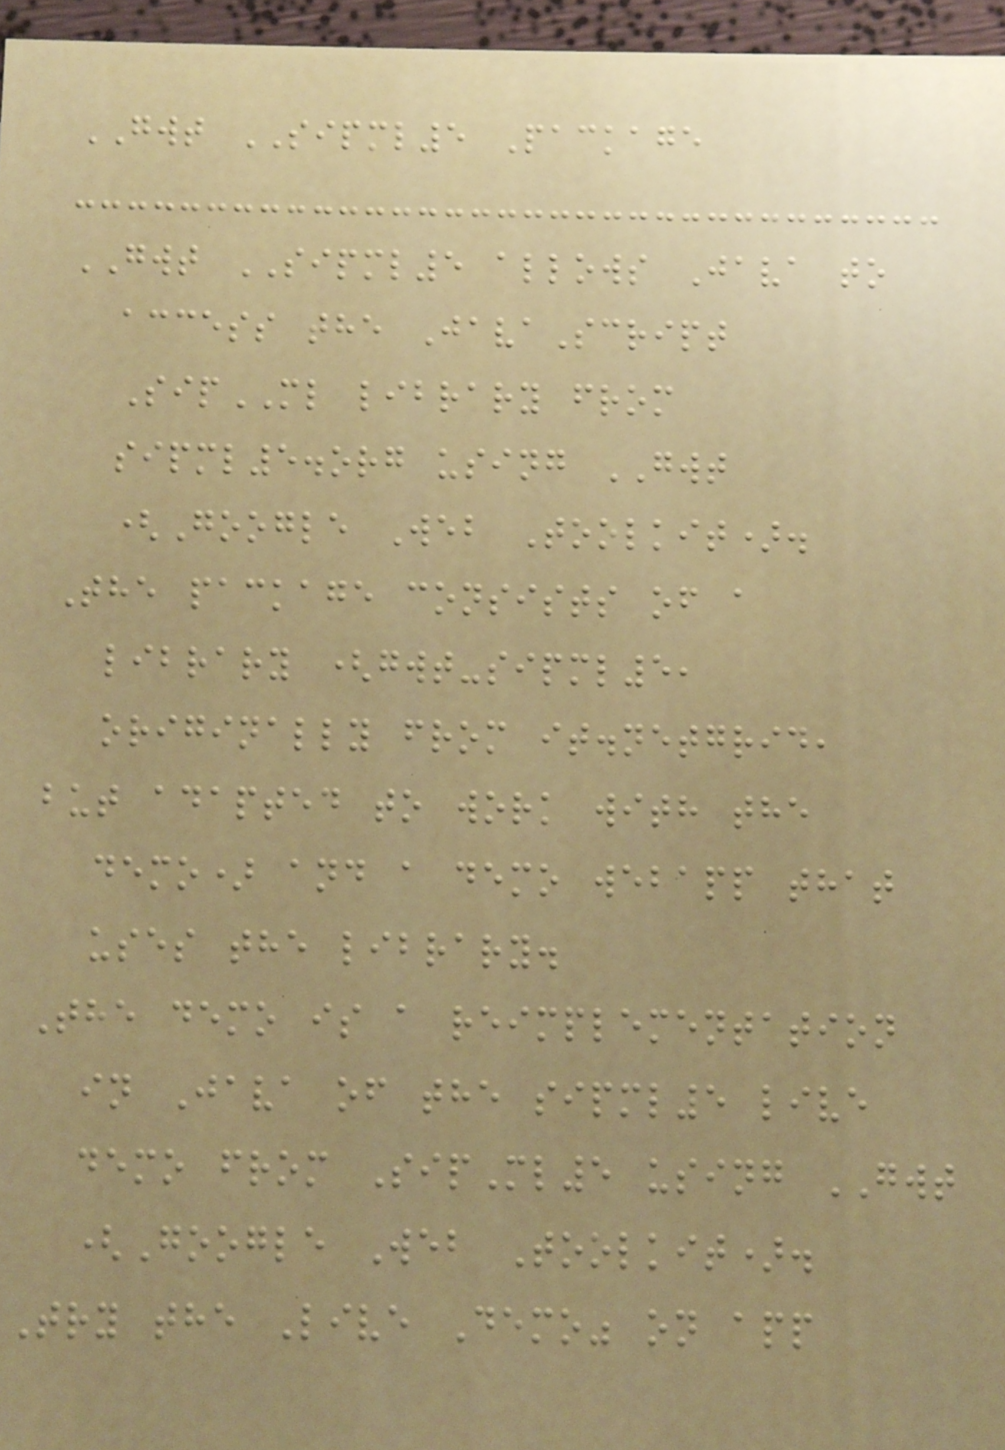GWT SIPML5 Package
GWT SIPML5 allows Java to
access the JavaScript
SipML library from
sipml5.org using GWT
(Google Web Toolkit).
The package consists of a
library (gwt-sipml5,
originally from it.netgrid,
but adapted to work with the
demo) and a demo webapp that
uses the library.
The demo is a reimplementation
in Java of the sipml5 live
demo from SipMl5 using GWT
(Google Web Toolkit).
Try the Live Demo" on app
